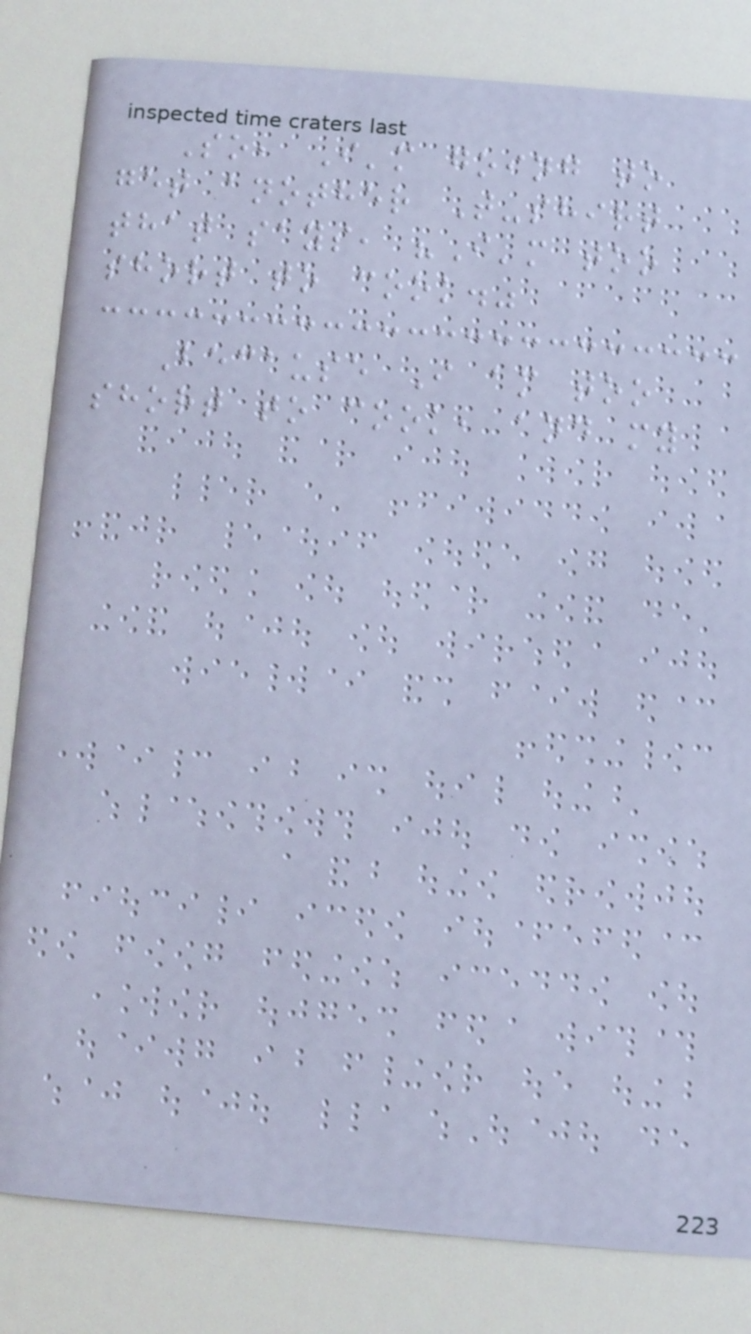So, I'm going to
get another T-shirt
that says, "I'm too
short to cook."
Because I am too
short to cook, and my
